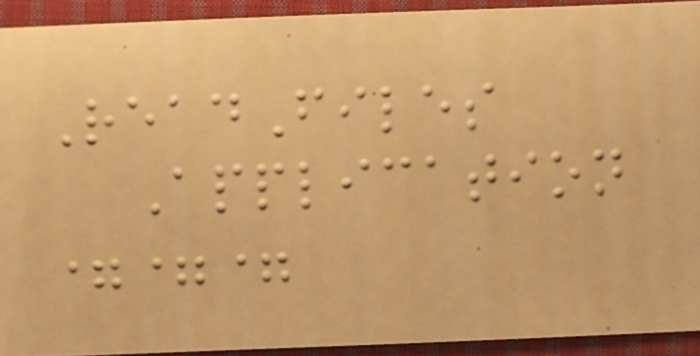ReadFiles
Application
===
